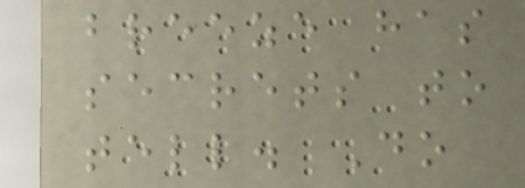breeze has
secrets to
tell. Do
